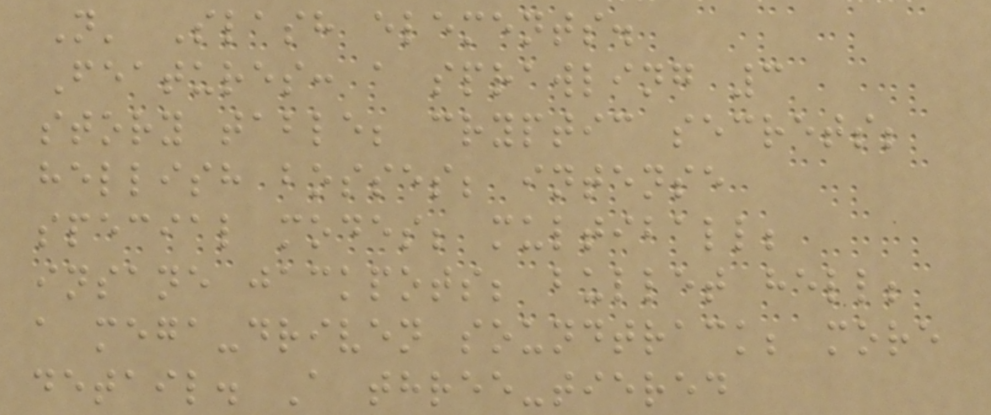N' Slash elements.
Features: a sprawling 3
story table; cryptic secrets;
hellish bosses; intense
special modes; multiball;
insane jackpots; bullet hell;
a mega-driven soundtrack; more
detail. A three-tiered
